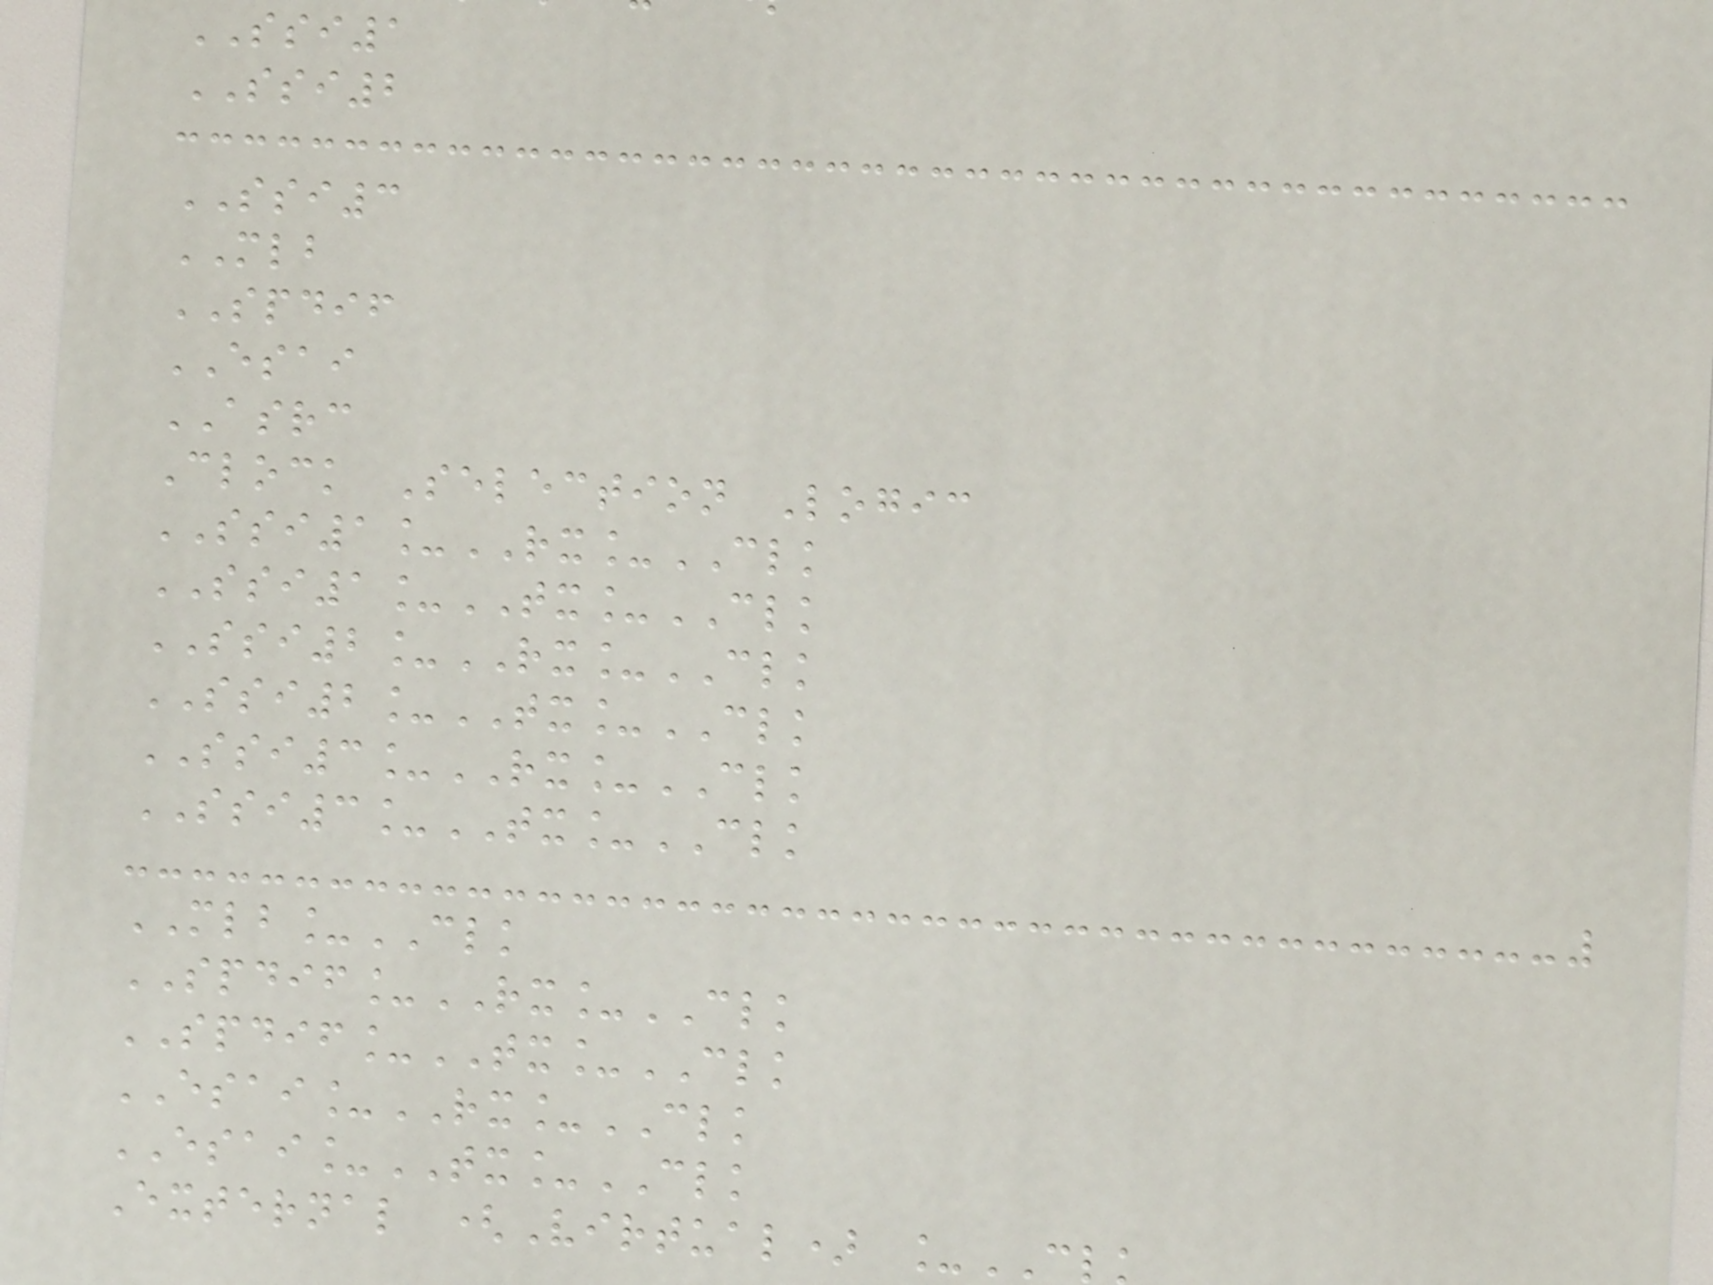SSI1
SSI2
SSI3
MLB
SPDIF
ESAI
ASRC
Clock Selection Logic
SSI1_RX_CLK
SSI1_TX_CLK
SSI2_RX_CLK
SSI2_TX_CLK
SSI3_RX_CLK
SSI3_TX_CLK
MLB_CLK
SPDIF_RX_CLK
SPDIF_TX_CLK
ESAI_RX_CLK
ESAI_TX_CLK
External (Virtual) _CL
